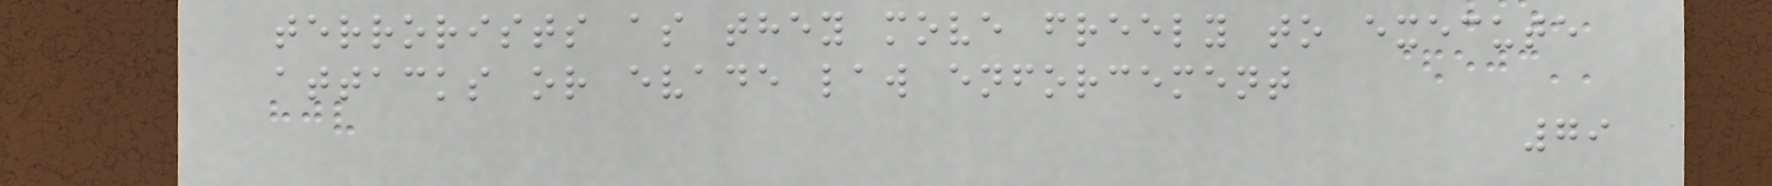terrorists as they move freely to execute
attacks or evade law enforcement
79
